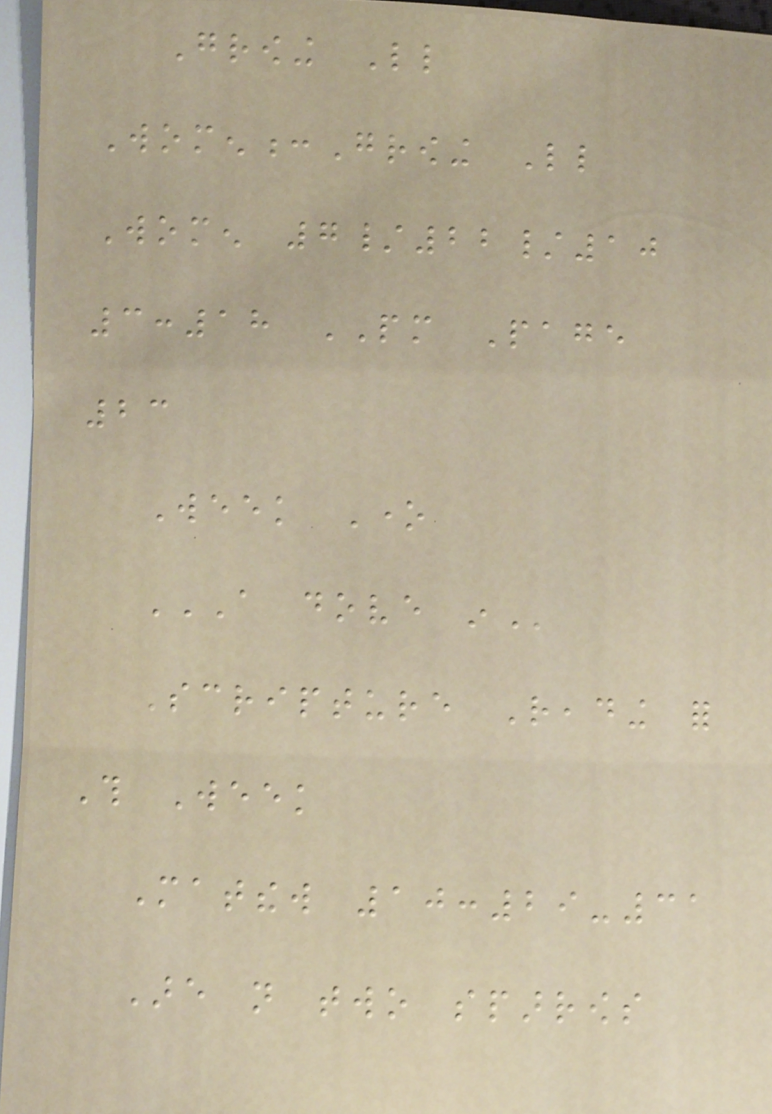Growing Little
Women:Growing Little
Women 7/22/10
3:18 PM Page
23
Week One
A DOVE IN
Scripture Reading for
This Week
Matthew 10:29-31
Are not two sparrows
